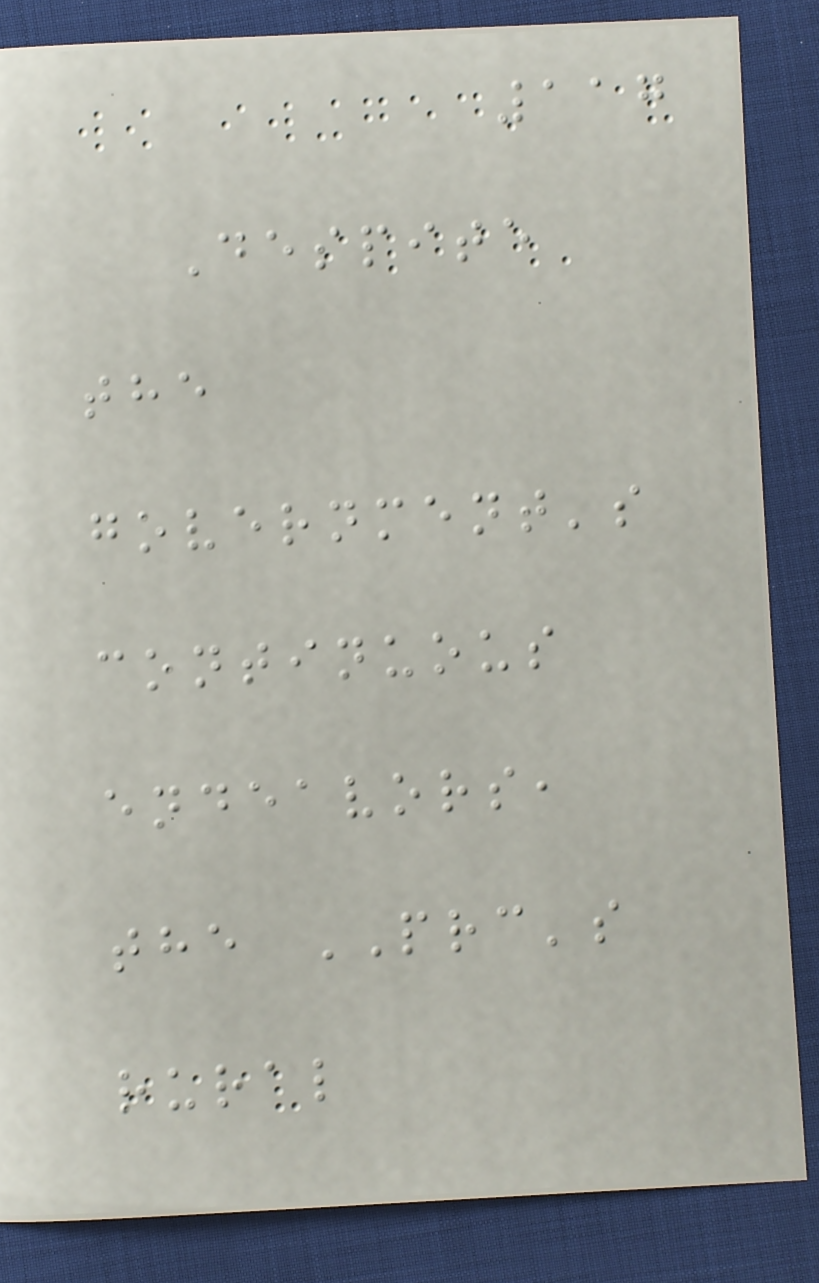117
Despite
the
government's
continuous
endeavors,
the PRC's
rural
